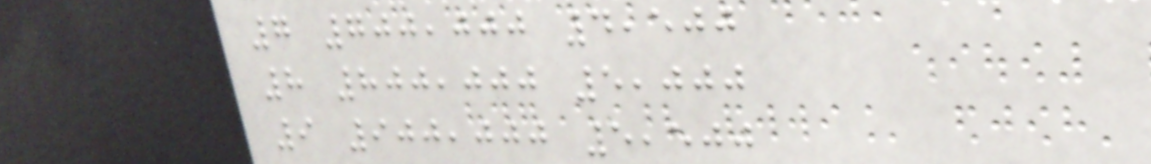7 700,000 4,500
8 800,000 5,000
9 900,000 5,500
